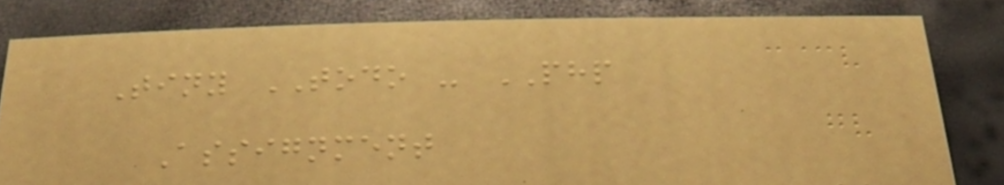Tiny TODO - PHP
Assignment
